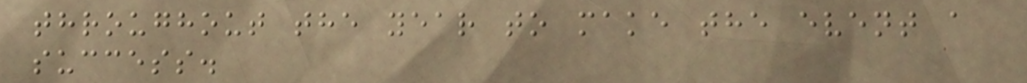throughout the year to make the event a
success.
